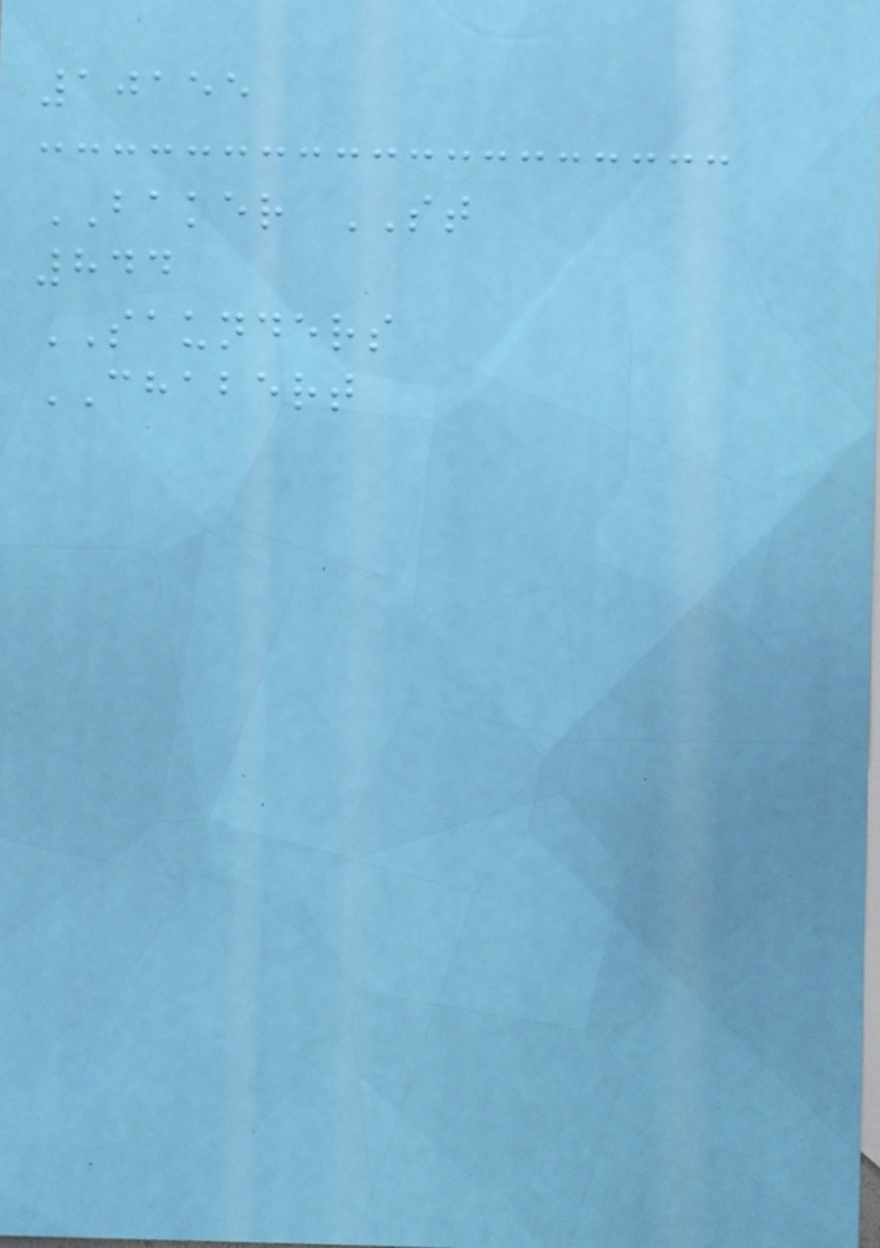10155
BAKER ST
844
SAUNDERS
CHABERT
